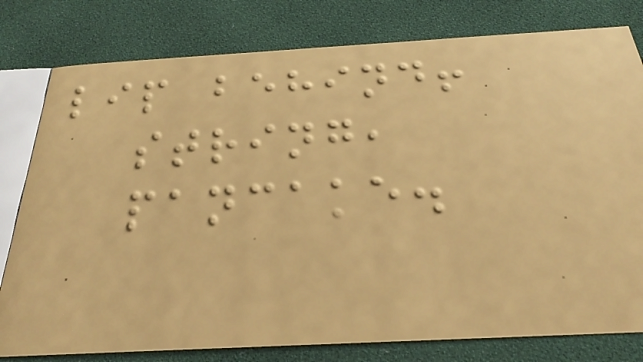lip behind!
string,
pancake.
